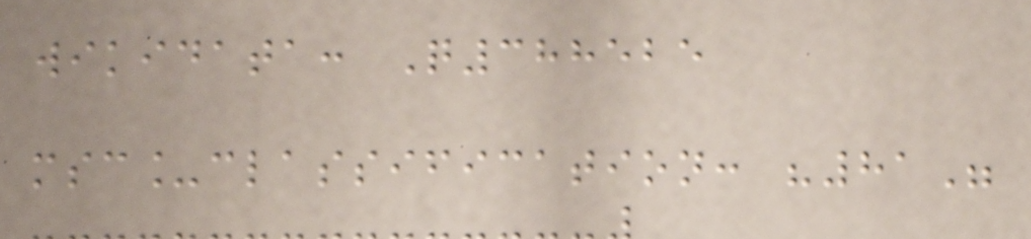wikidata: Q388525
msc_classification: "81"
